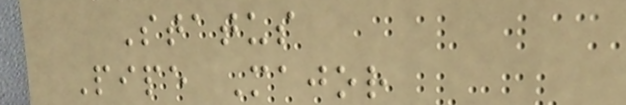Status
Pipe Major
